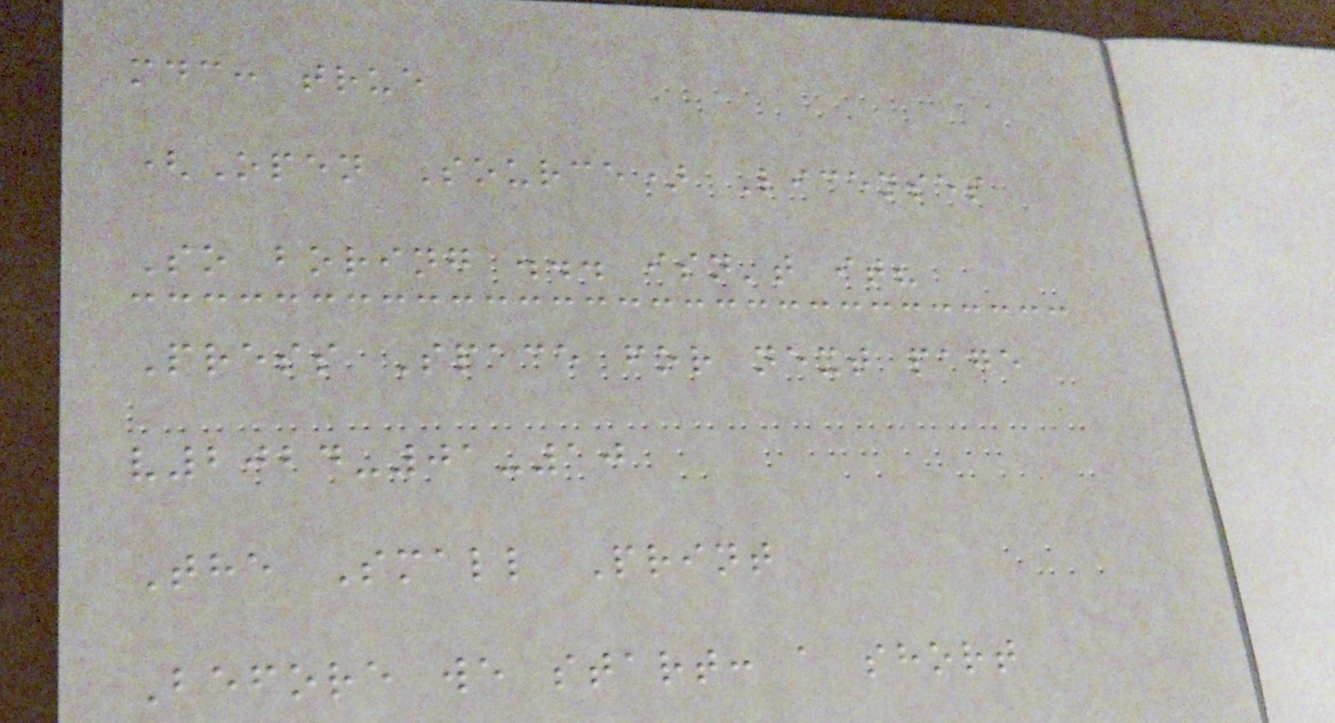mdc: true
(Open Source) Licenses
So boring ... isn't it?
Press Space for next page
v2024-01-10
The Small Print
Before we start: a short
